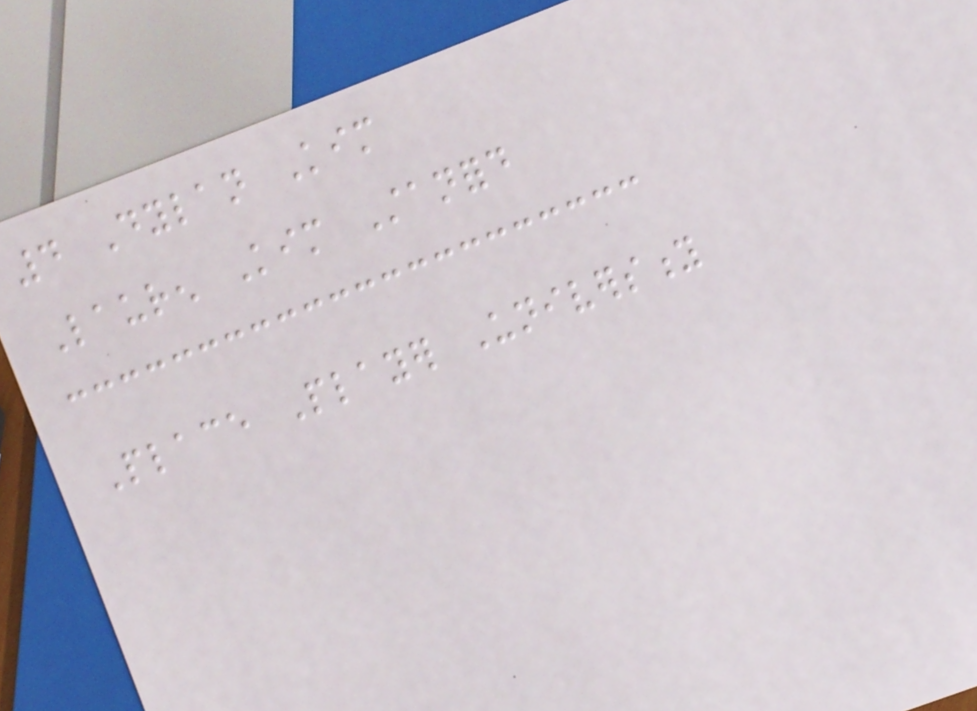4 Dylan Kim
Lauren Kim Stanford
Place Player University
